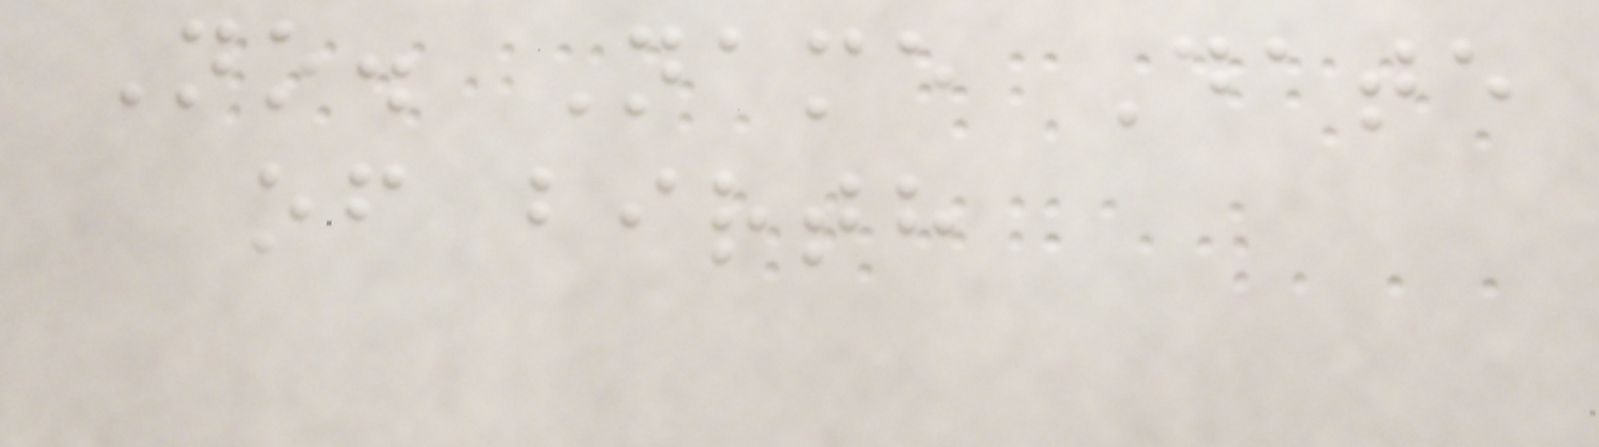No. Name Date
of birth
